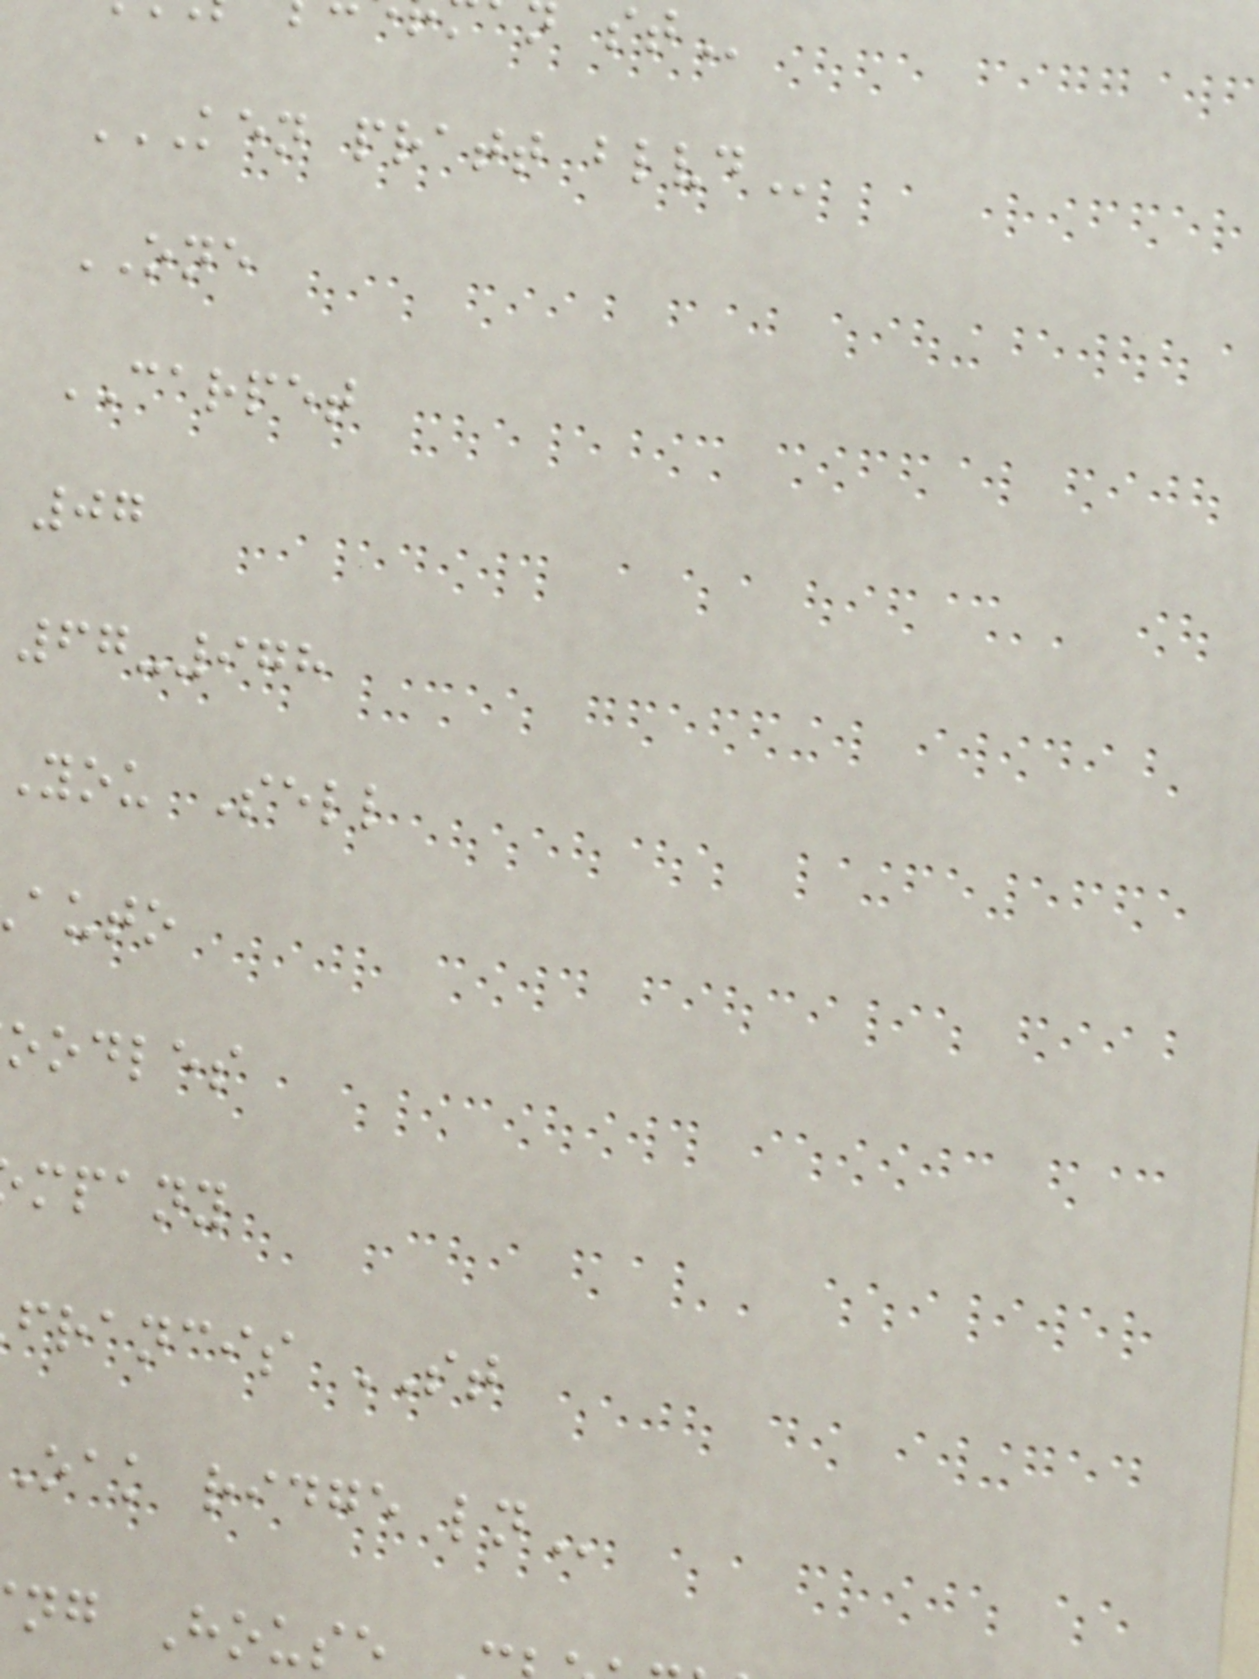KEN PRATT BLVD
ONE
CARPET
07
67-978
you Sell
auto
oodles
mpany
francis ST
oak ridge
ng House
